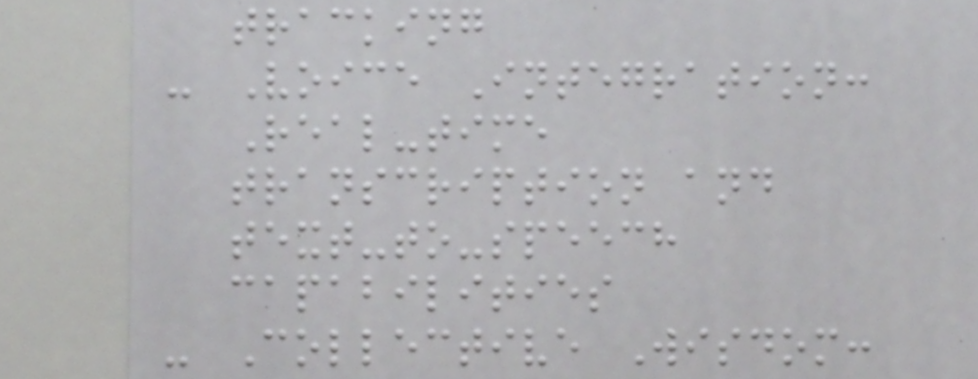tracking
- Voice Integration:
Real-time
transcription and
text-to-speech
capabilities
- Collective Wisdom:
